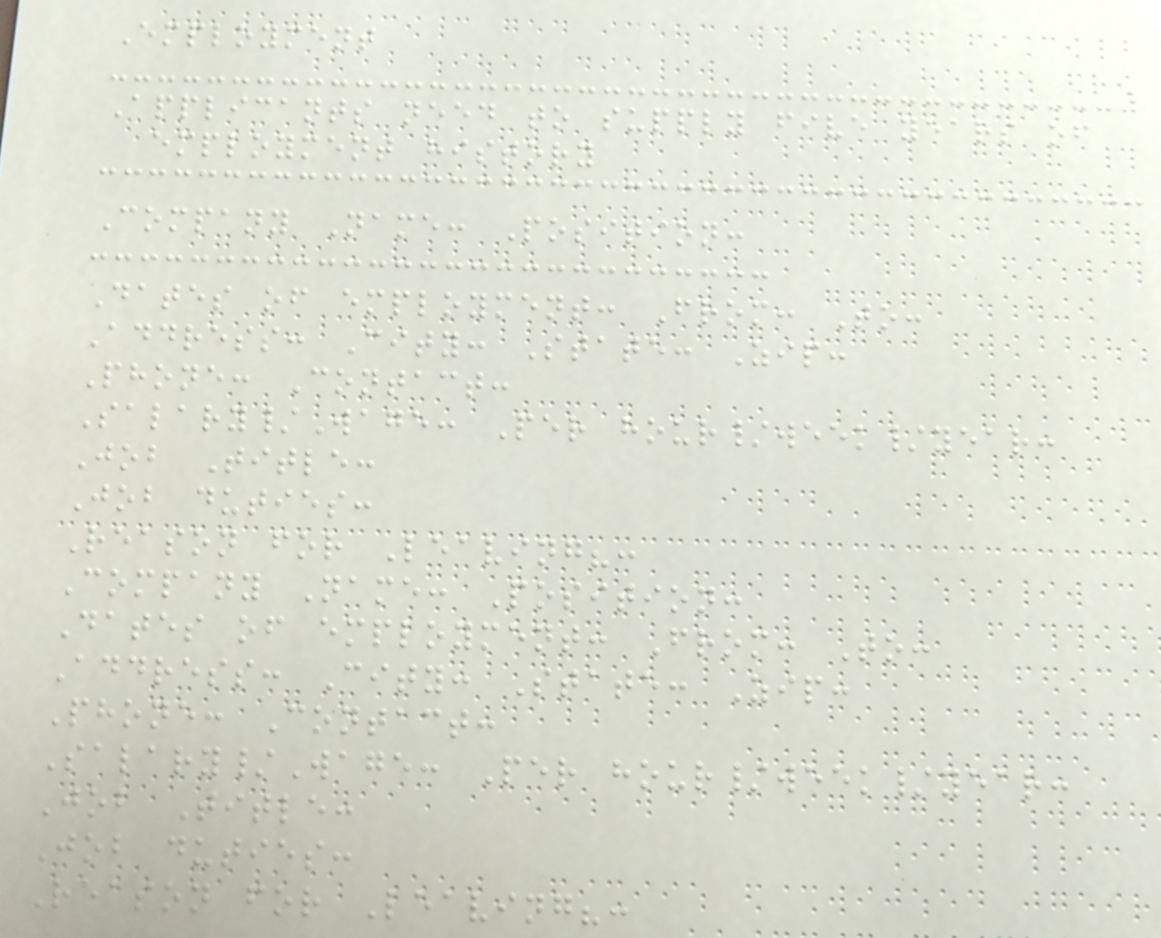Employment
Applicants need to supply five years of
employment history
Company Name: Position:
Dates of employment: From: To:
Address: City: State: Zip:
Phone: Contact:
Salary/Wage: Per hour/week/year:
Job Title:
Job duties:
Reason for Leaving?:
Company Name: Position:
Dates of employment: From: To:
Address: City: State: Zip:
Phone: Contact:
Salary/Wage: Per hour/week/year:
Job Title:
Job duties:
Reason for Leaving?:
